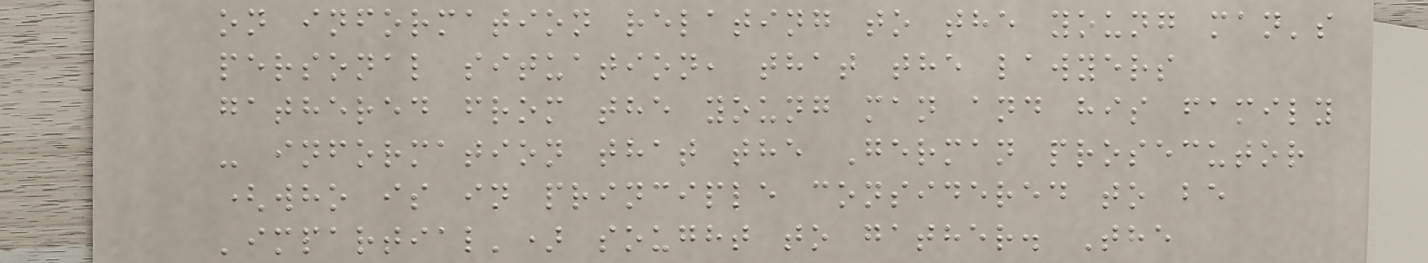on information relating to the young man's
personal situation, that the lawyers
gathered from the young man and his family
- information that the German prosecutor
(who is in principle considered to be
'impartial') sought to gather. The
